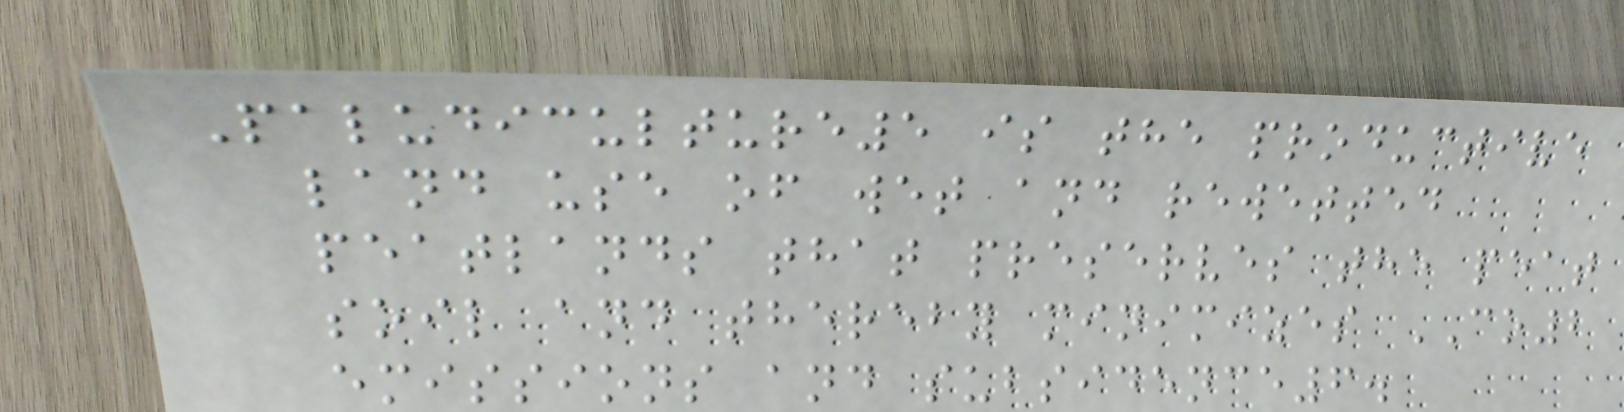Paludiculture5 is the productive
land use of wet and rewetted
peatlands that preserves the peat
soil and thereby minimizes CO2
emissions and subsidence6.
